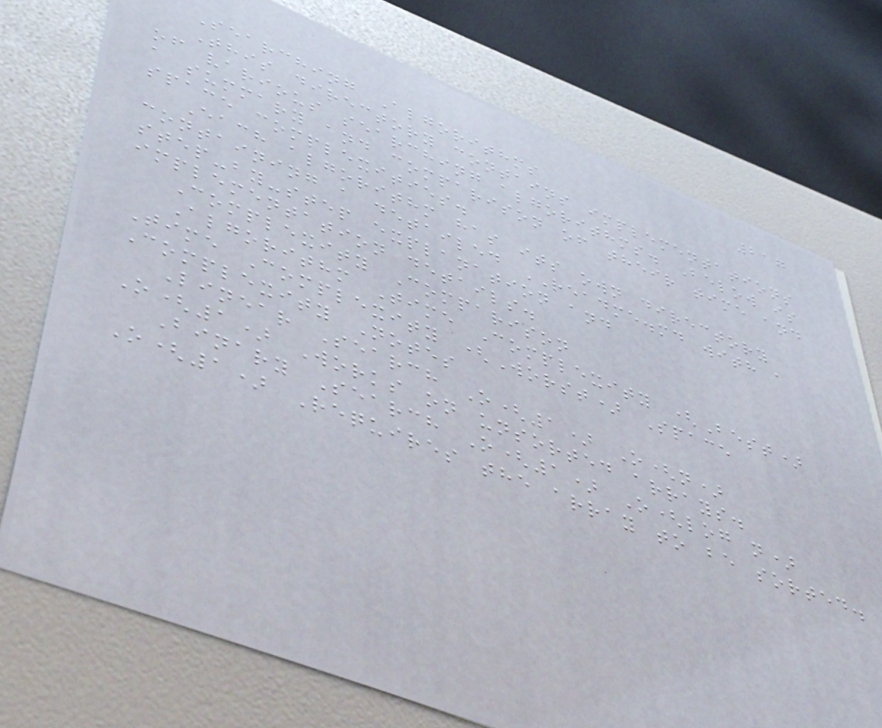217
Searching Algorithms
This directory contains implementations
of various searching algorithms. Below is
a summary and comparison of their time and
space complexities.
Each algorithm has its own directory
containing a detailed README.md with a
step-by-step explanation and
implementation details.
Complexity Comparison
Algorithm Time Complexity (Best)
Time Complexity (Worst) Space
Complexity Notes
Linear Search O(1) O(n)
O(1) Works on unsorted arrays.
Binary Search O(1) O(log n)
O(1) Requires the array to be sorted.
